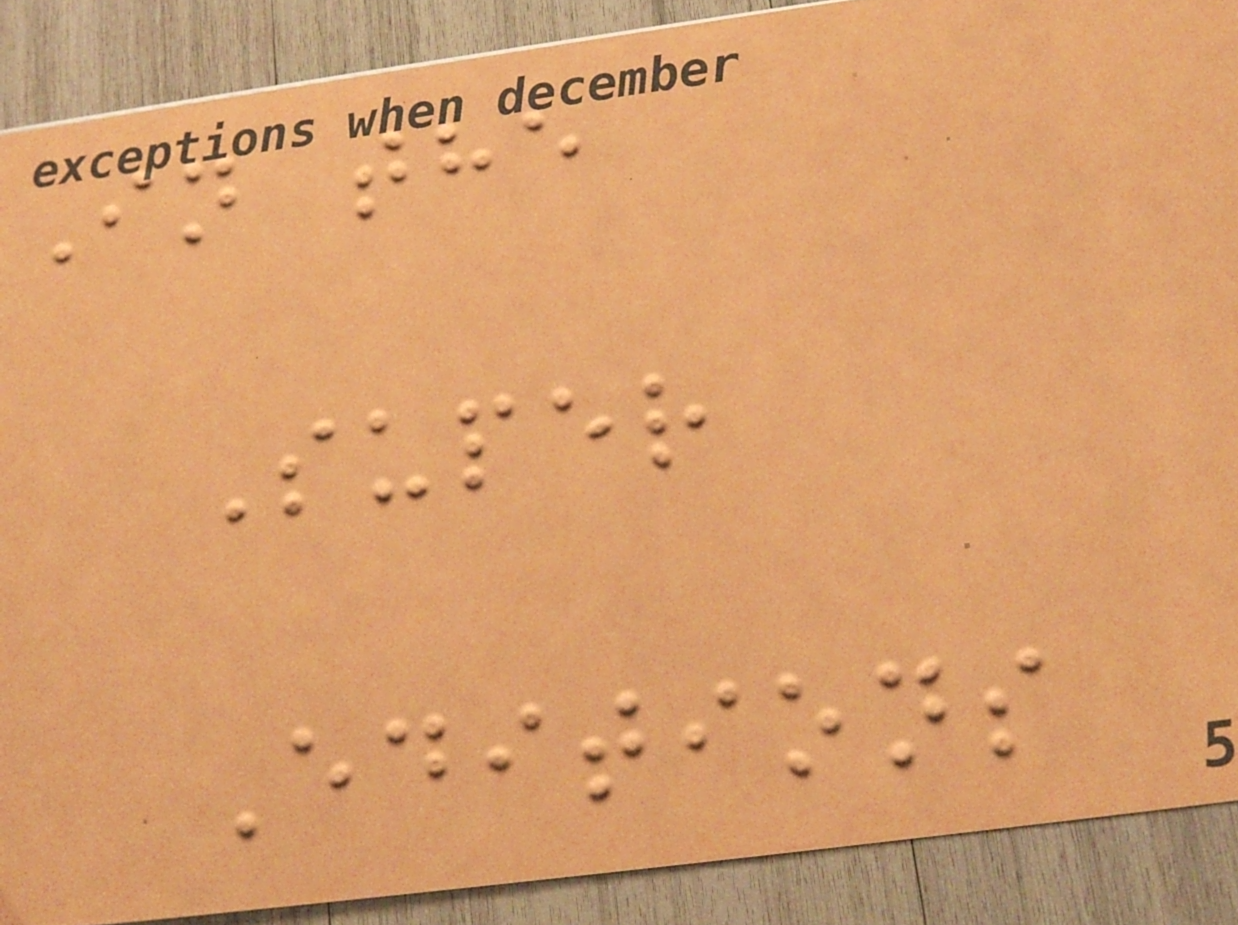In the
Super
Editions
